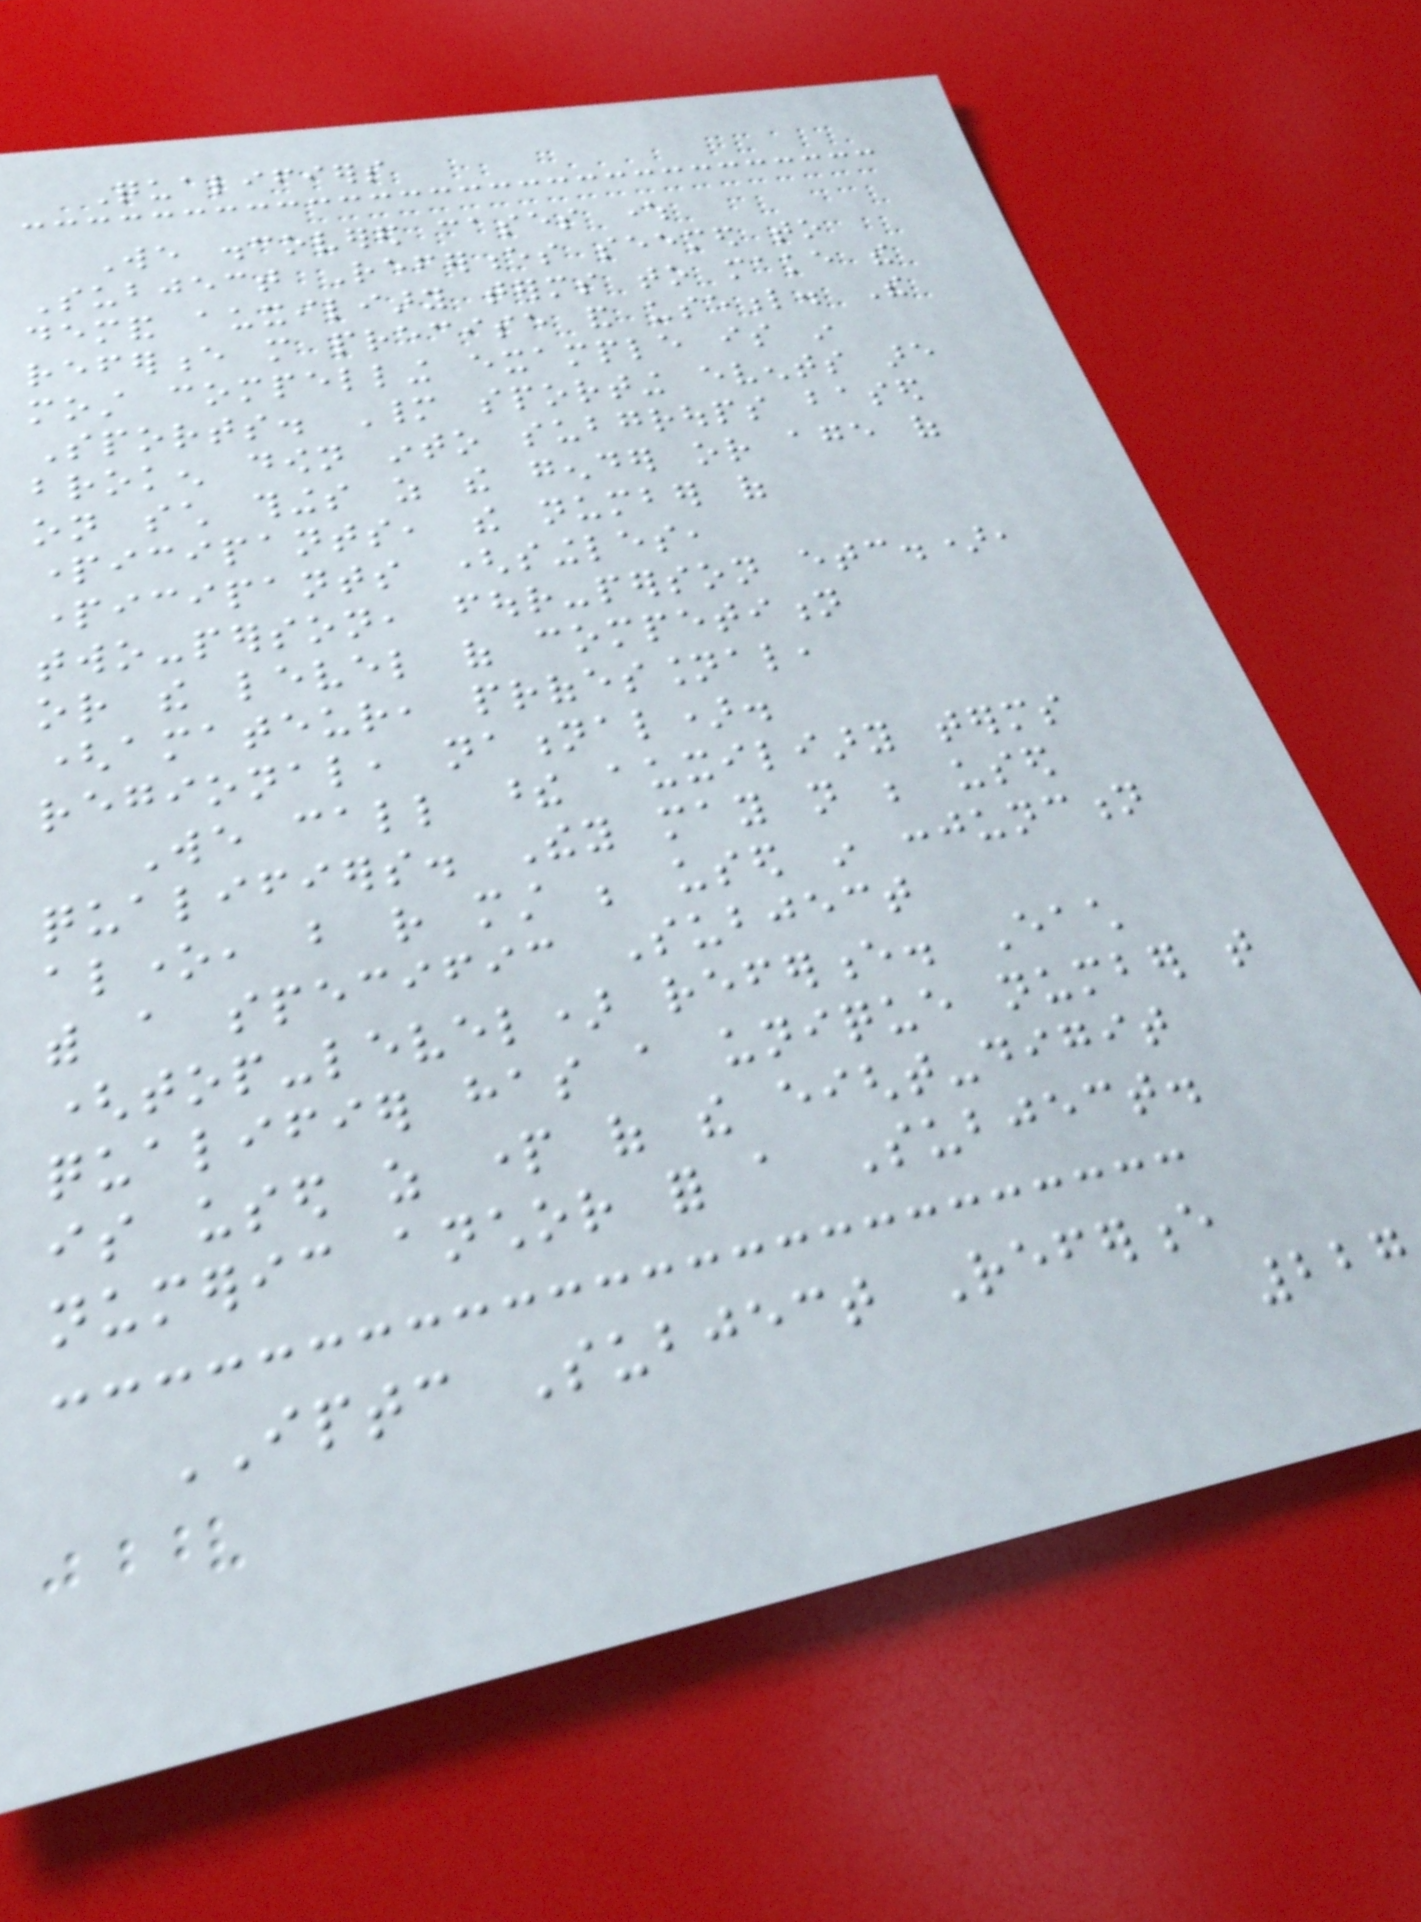Qualifiers
We discovered cases where
Subject References seemed to
demand auxiliary terms to make the
reference more precise and useful. The
most compelling example is in
Sports. Many sporting events are
broken down into subgroups based
on such things as the gender or age of
participants, the number of
participants (singles,
two-person, four-person etc.),
or the level of competition
(amateur, professional,
regional, national).
We call these auxiliary terms
qualifiers. They may not be used
alone, but rather must be used in conjunction
with a specific Subject
(top-level) reference. Each
qualifier has a unique number that
is used as part of the eight-digit
numeric anchor for a Subject.
IPTC Subject Reference
227
